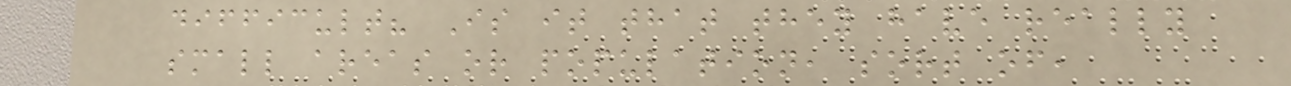difficult? Is it that they have really
small areas or population, sort of,
